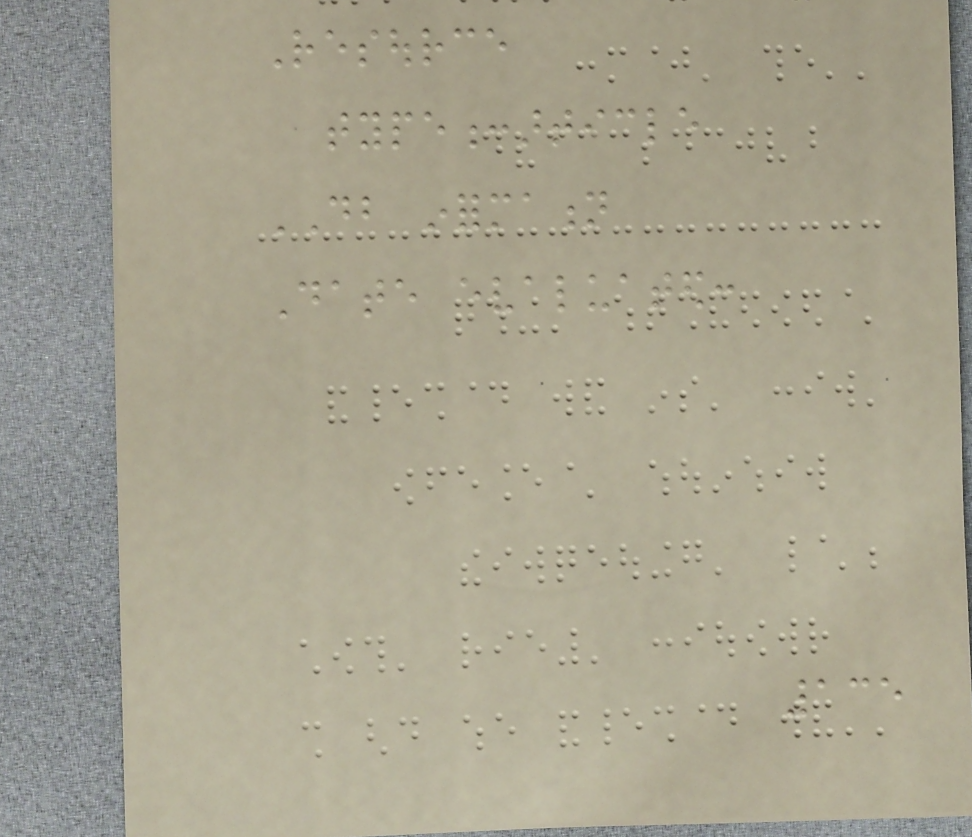Resource
type:article
DB information
Date evaluated:
135
